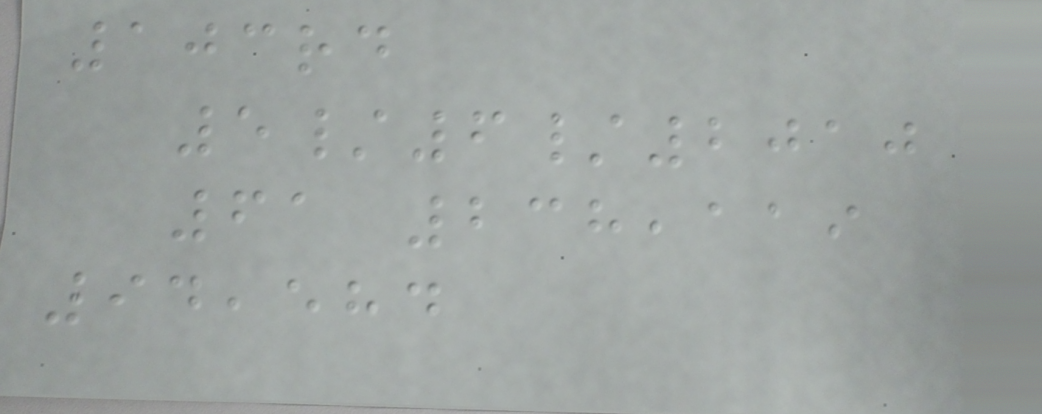103rd
5/6/2010
61 238,119
94,584
